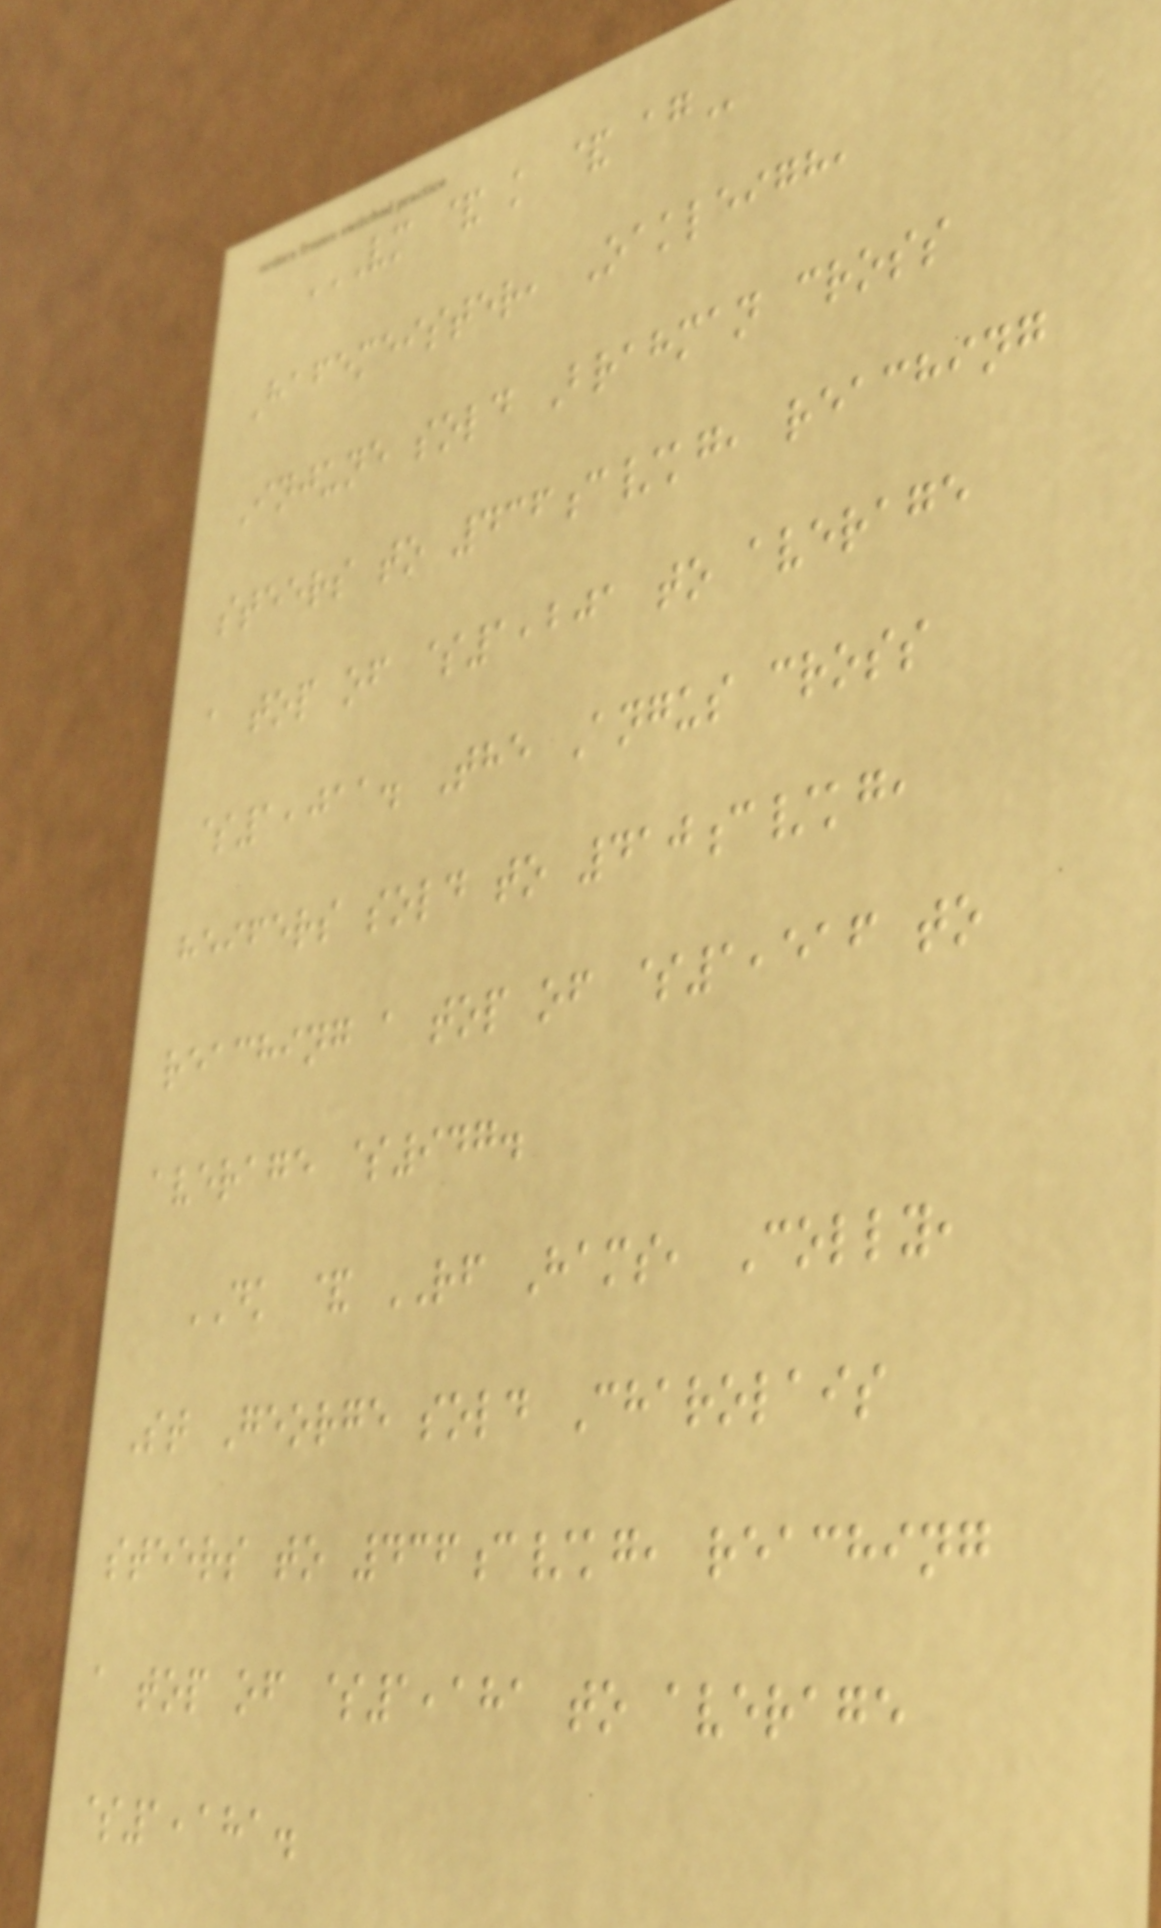VM & K & AG
Hafemeister, Oakleigh,
Injune sold Brahman cross
steers to 436c/kg, reaching
a top of $1,201 to average
$1,011. The Angus cross
heifers sold to 410c/kg,
reaching a top of $1,516 to
average $947.
DK & RF Hams, Colly,
St George sold Charolais
steers to 436c/kg, reaching
a top of $1,181 to average
$1,181.
